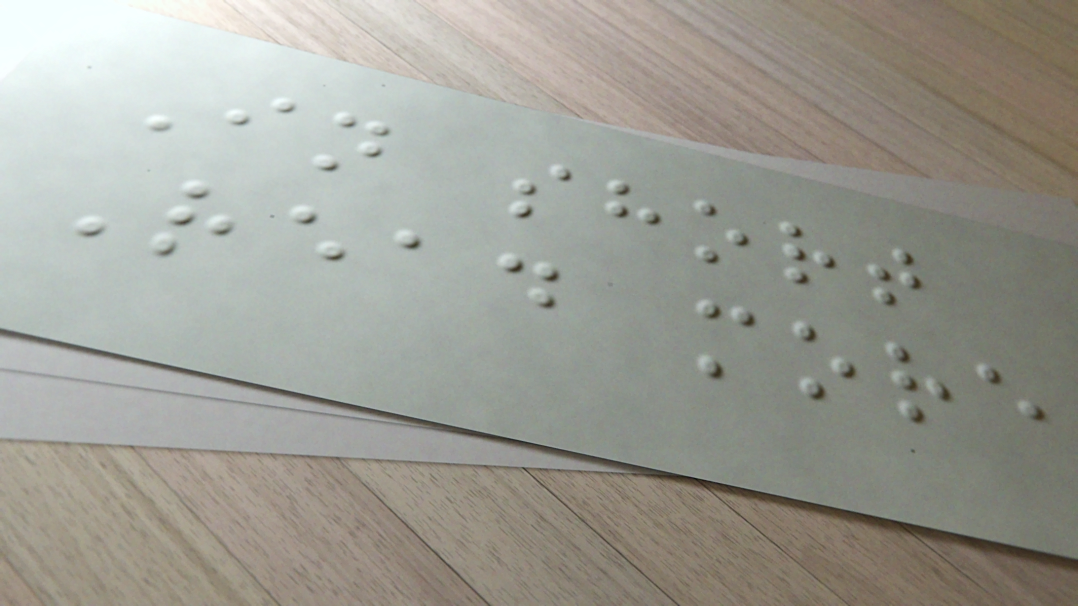In short
Read more
